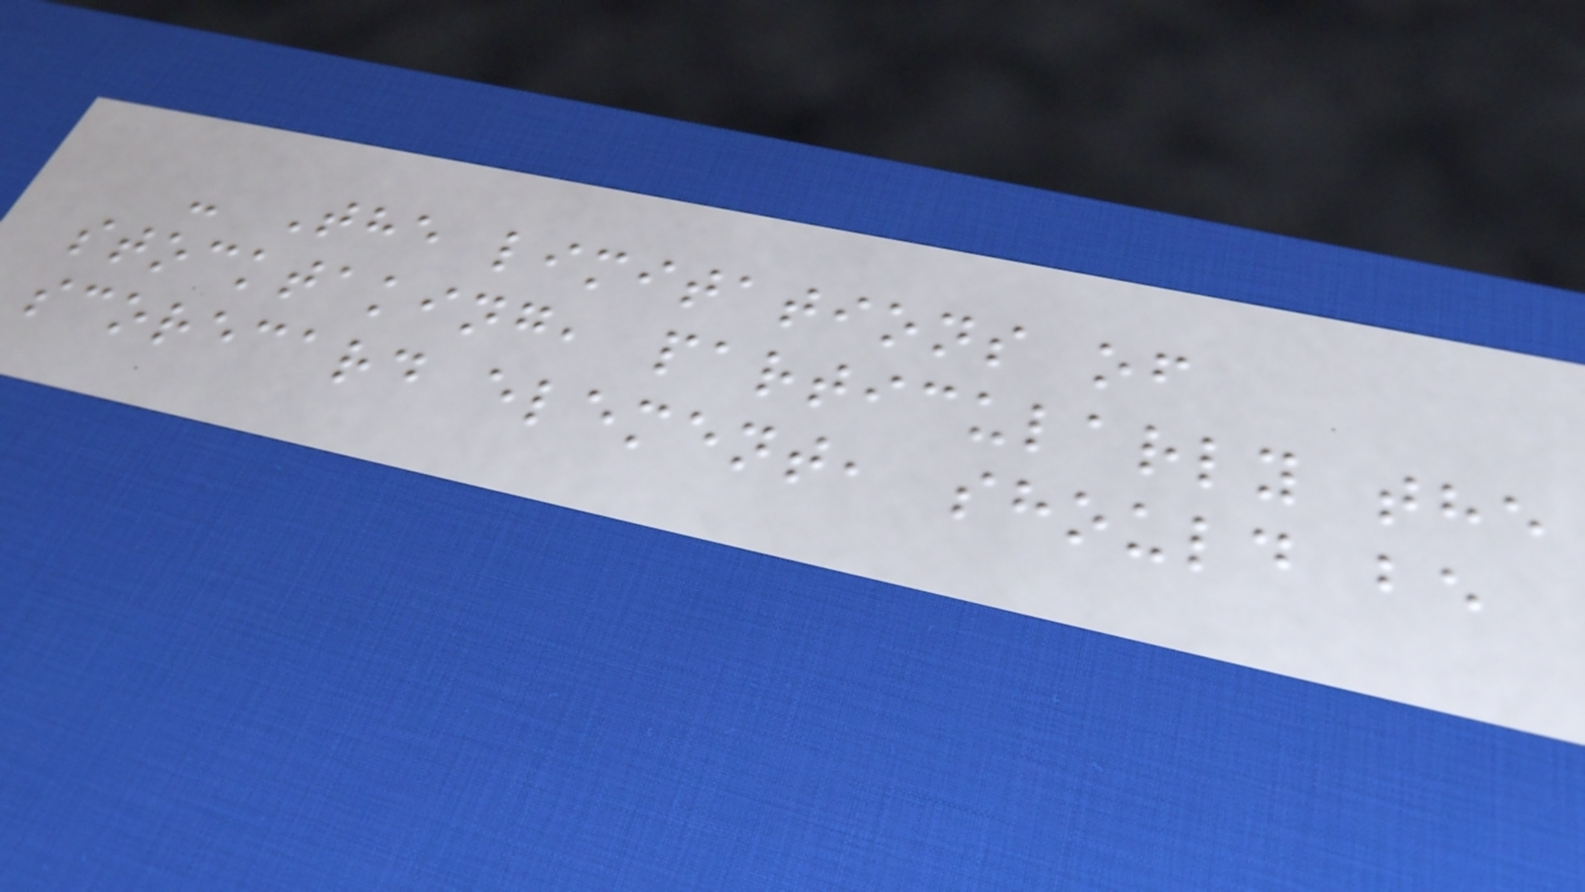- The limitations of
stocktaking, particularly the
scorecard element, should be
